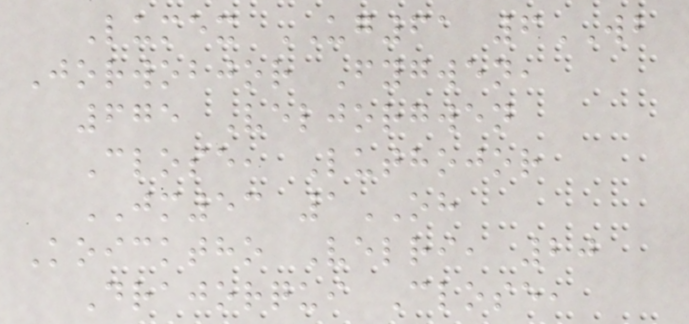Lumex UG61 6WB
Jorwobjor Fygwen,
675 Veljorgwen
Close, Luthojor
JM53 1OH
Koicktho Velri, 20
Drajorqui Close,
